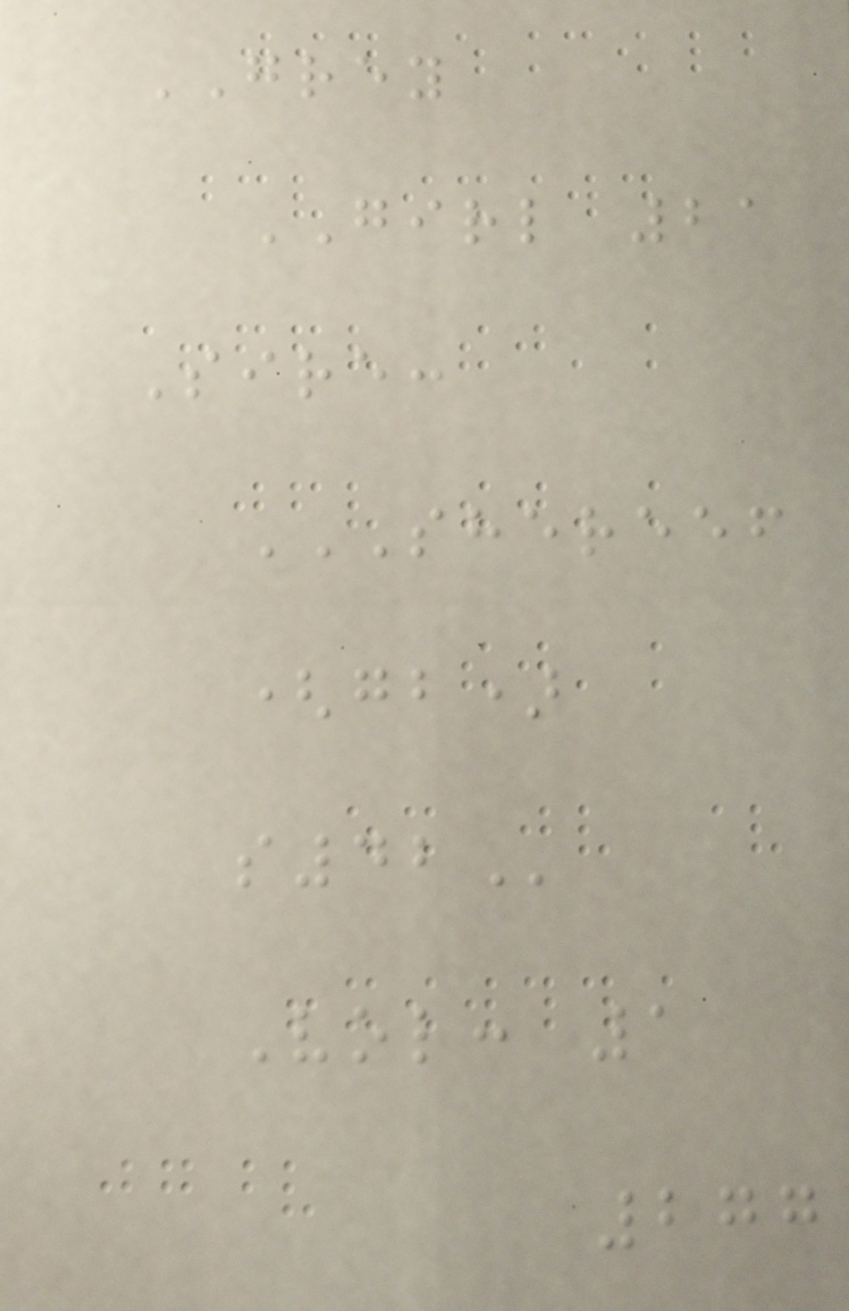GREY
GIRL 21
Sire:
SHEREEF
(GB)
S42
Vol: 1
277
